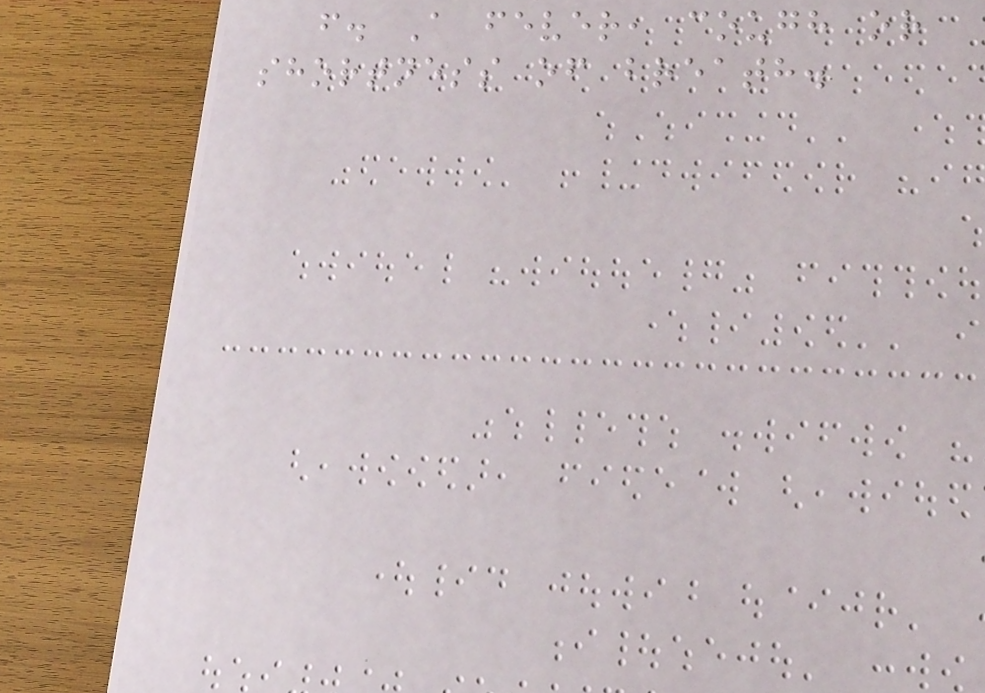f. A fever, cough or
shortness of breath.
